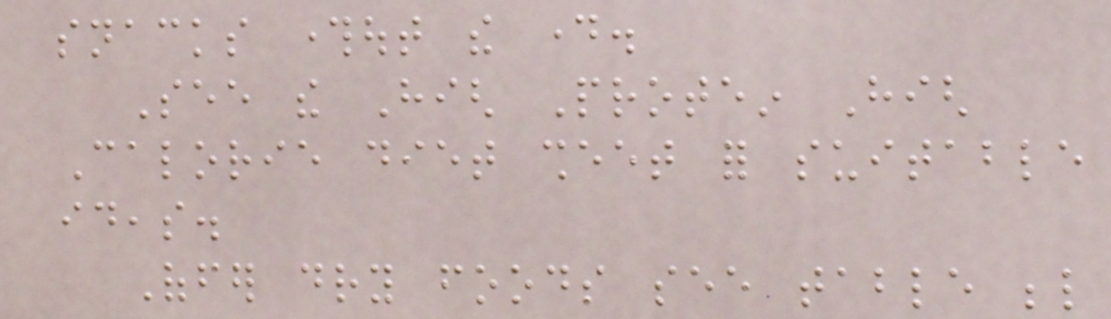snacks throughout the day.
See the High Protein High
Calorie diet sheet for suitable
ideas.
Offer dry foods see table below
